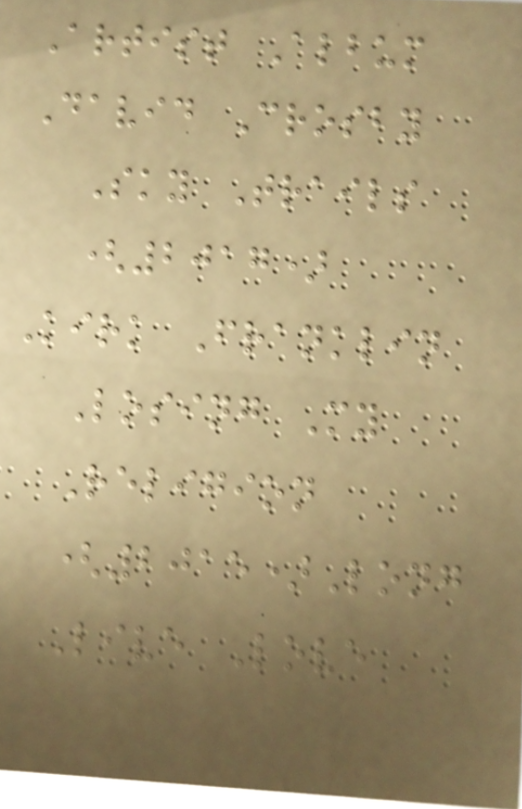Artist Album
David Crosby
Sky Trails
(2017)
Kirk Franklin
Losing My
Religion
(2015)Long
Live Love
